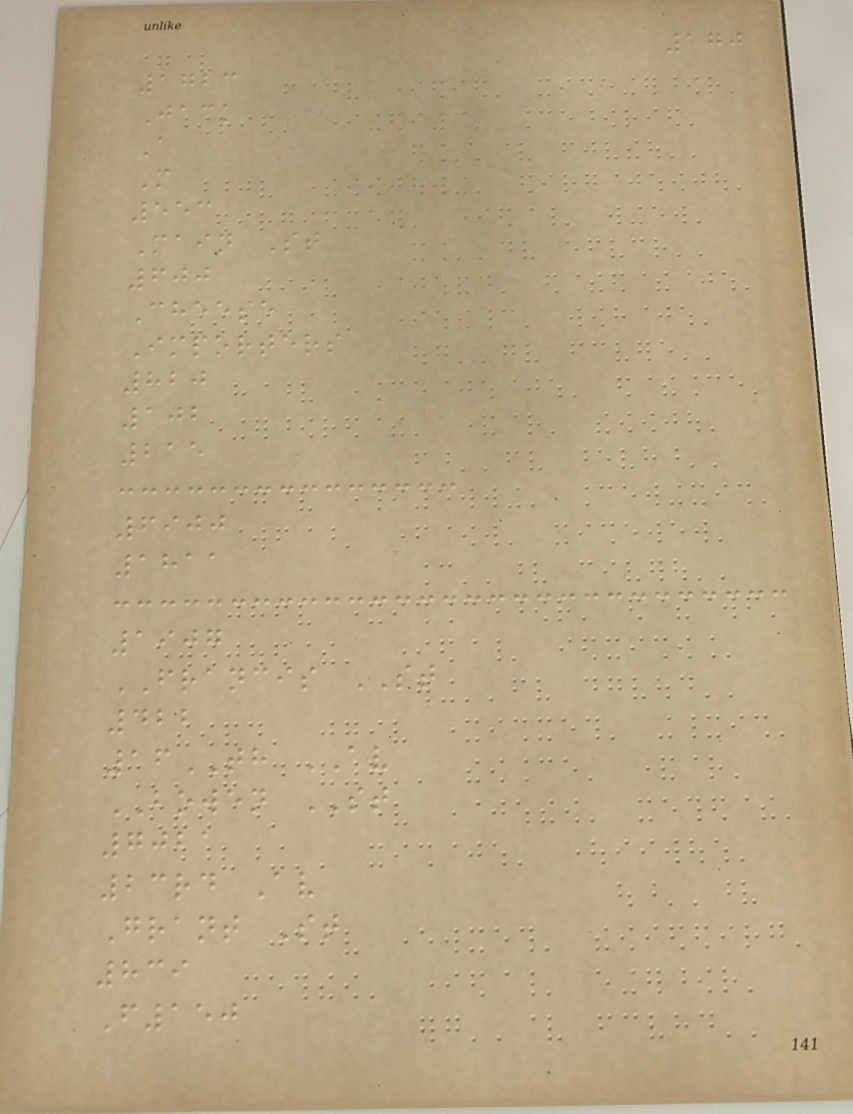170
1723
Jack
A
M
553
Main St
600
Cheese
Importers
820
102
215
6900
1811
1907
FRANCIS ST
422
16TH AV
BOWEN ST
7021
23rd Av
Grant St
839
F150
